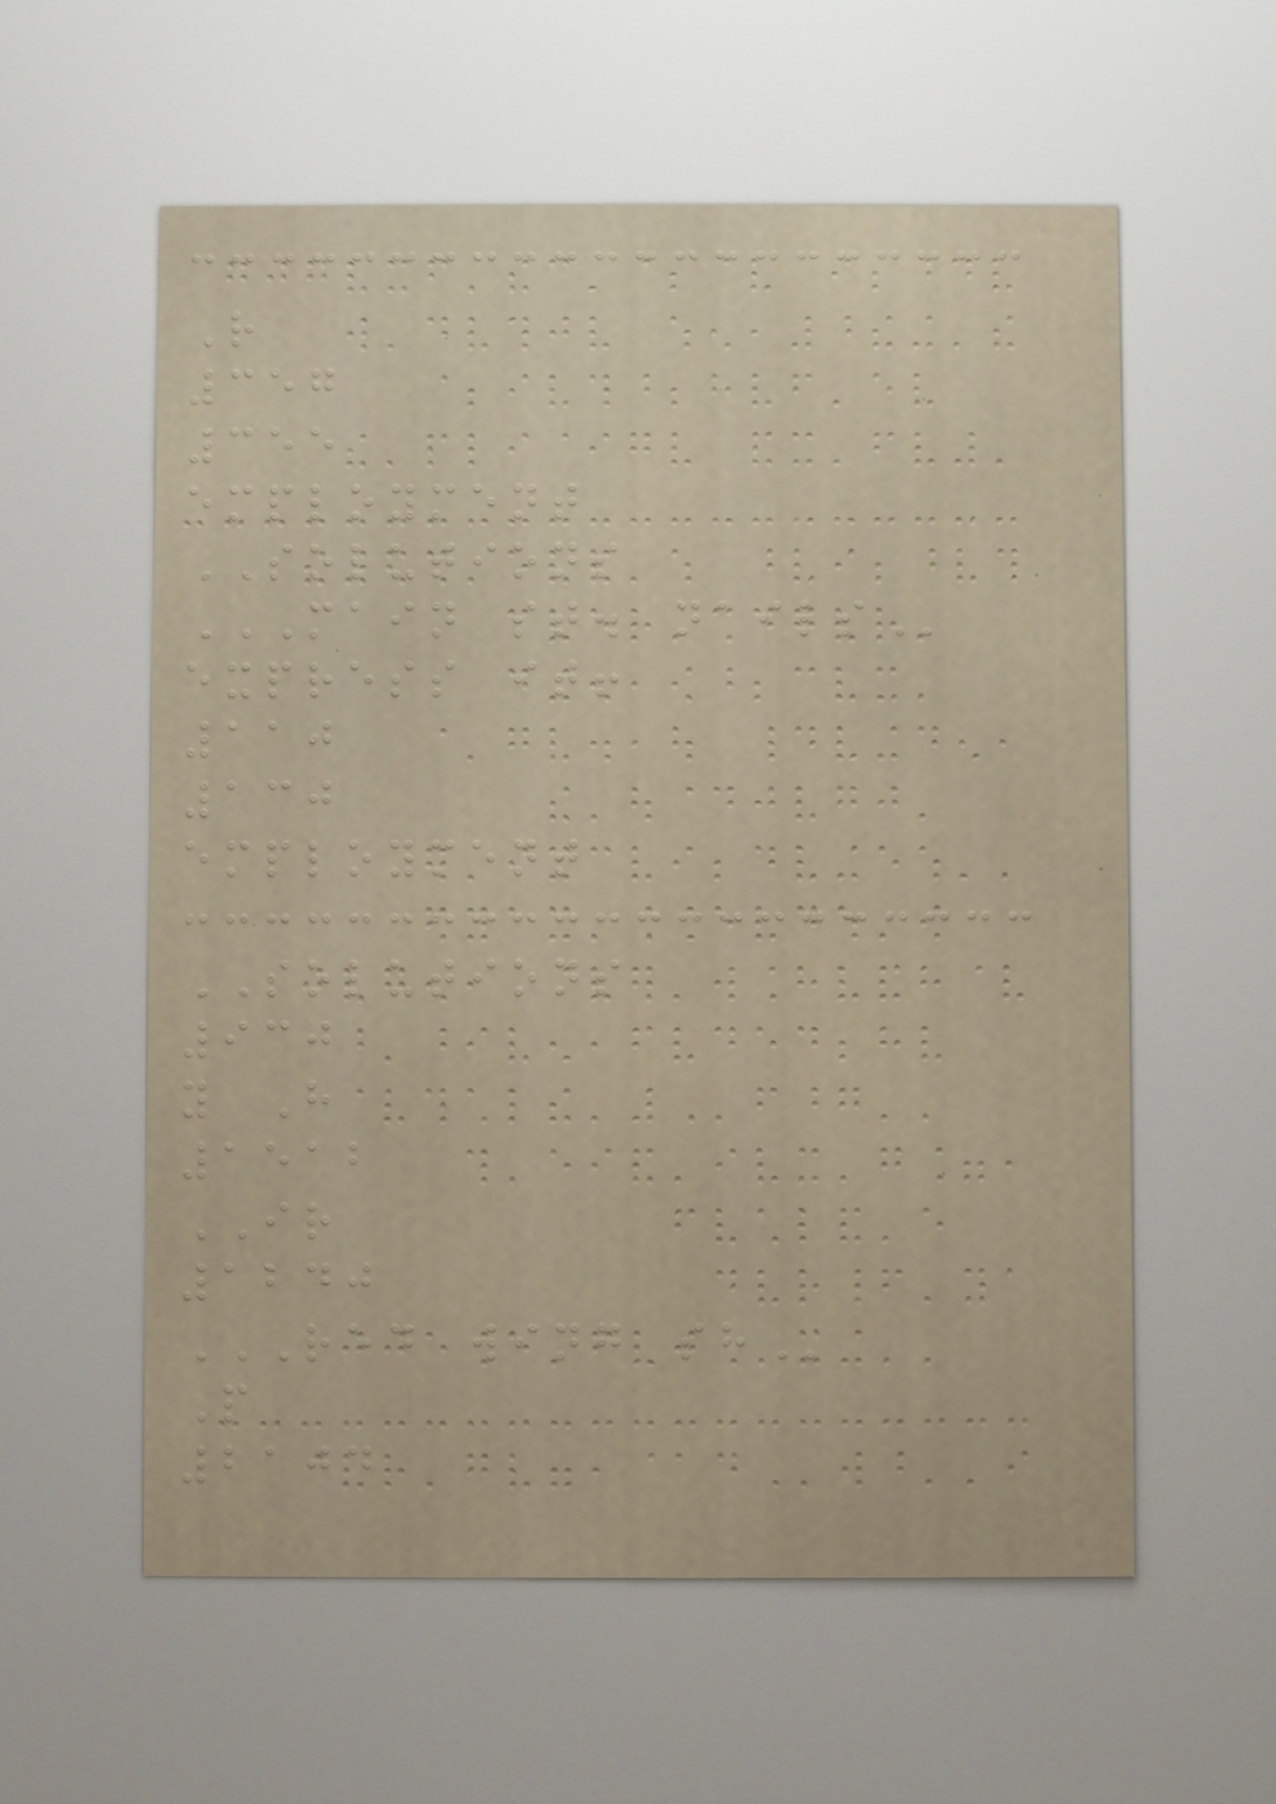R
357
355
employment
SOLUTIONS
MAIN ST. NAILS
express it!
110
130
employment
SOLUTIONS
930
y H
1512
IR
1240
RED WING SH
P
2104
